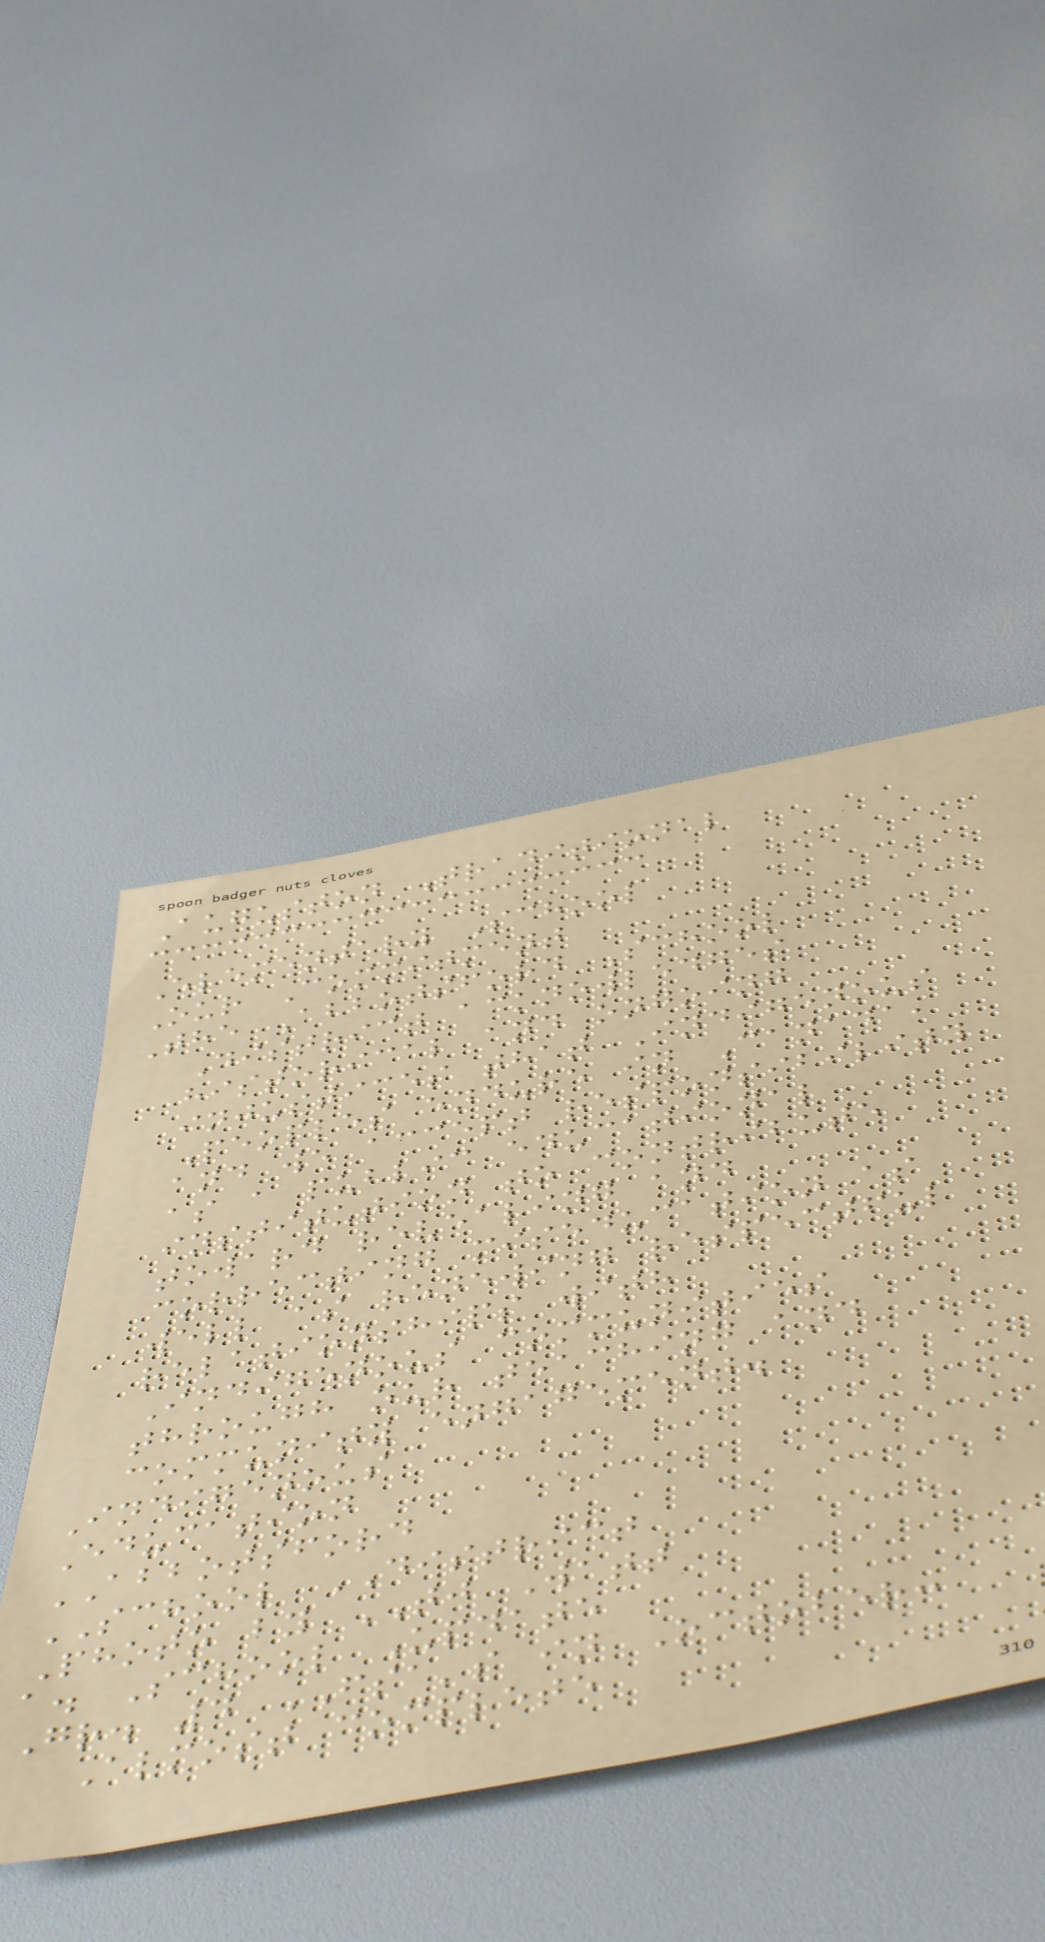Auguston Traditional
Elementary School
Our Commitment
The Abbotsford School
District acknowledges
historical and ongoing
injustices that Indigenous
Peoples endure in Canada,
and we accept responsibility
as a public educational
institution to contribute
toward revealing and
correcting miseducation as
well as renewing respectful
relationships with
Indigenous communities
through our teaching and
community engagement.
Indigenous
Education
ABBOTSFORD
SCHOOL DISTRICT
Photo by TJ Watt
a. School Update
Gr. 4 FSA's in October:
Almost complete
